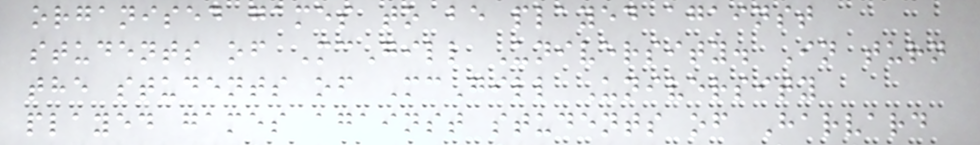organised games to be played against
students of McGill University. In turn
the students of McGill University
played games against students of Harvard
